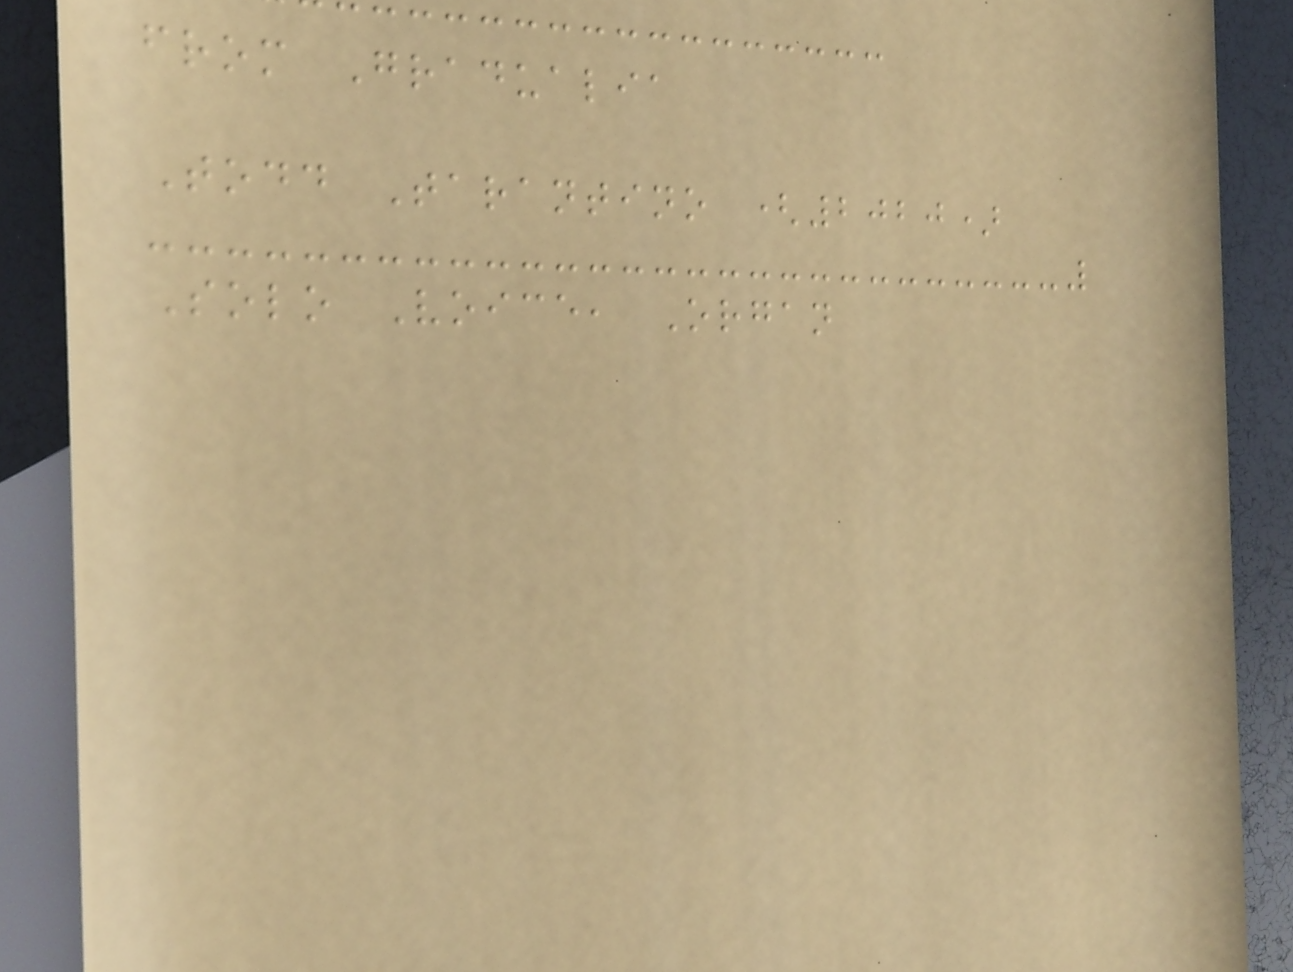from Gradualia
Todd Tarantino (2020)
Solo Voice, Organ
